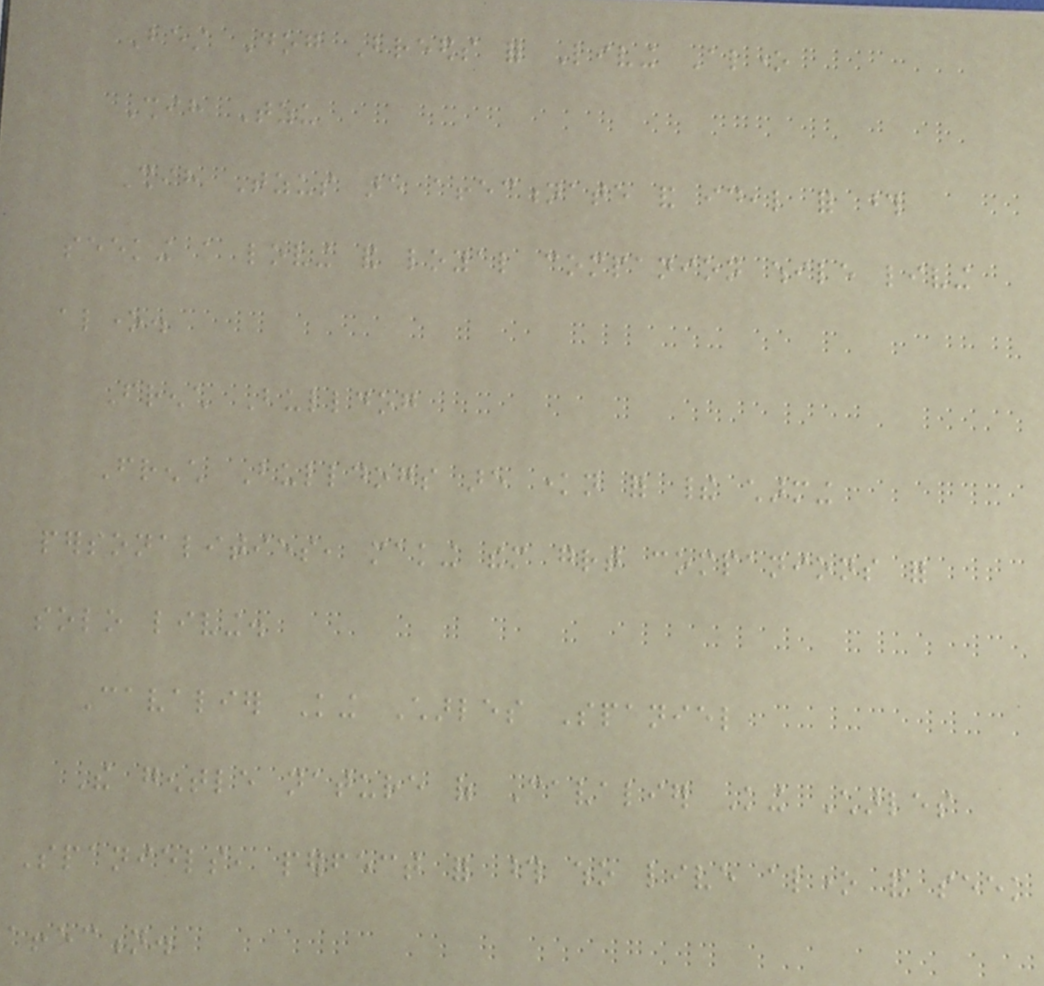Best Dog Breeds for Living Alone
Shih Tzu
Shih Tzus are affectionate and ideal for those
seeking a loving and loyal companion while living
alone.
French Bulldog
French Bulldogs are known for their charming
personalities, making them great companions for
solo living.
Cavalier King Charles Spaniel
The gentle nature of Cavalier King Charles
Spaniels, perfect for those who live alone and seek
affection.
